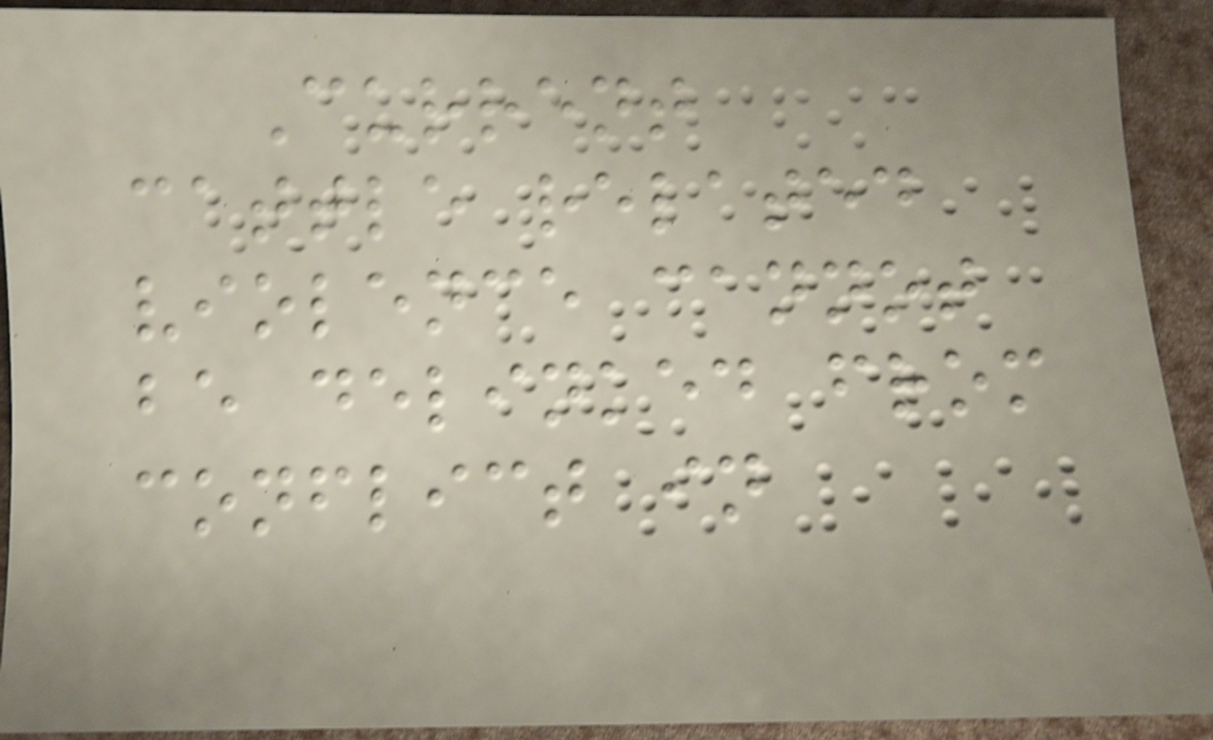Current
cattle related
violence cannot
be delinked from
conflict in
